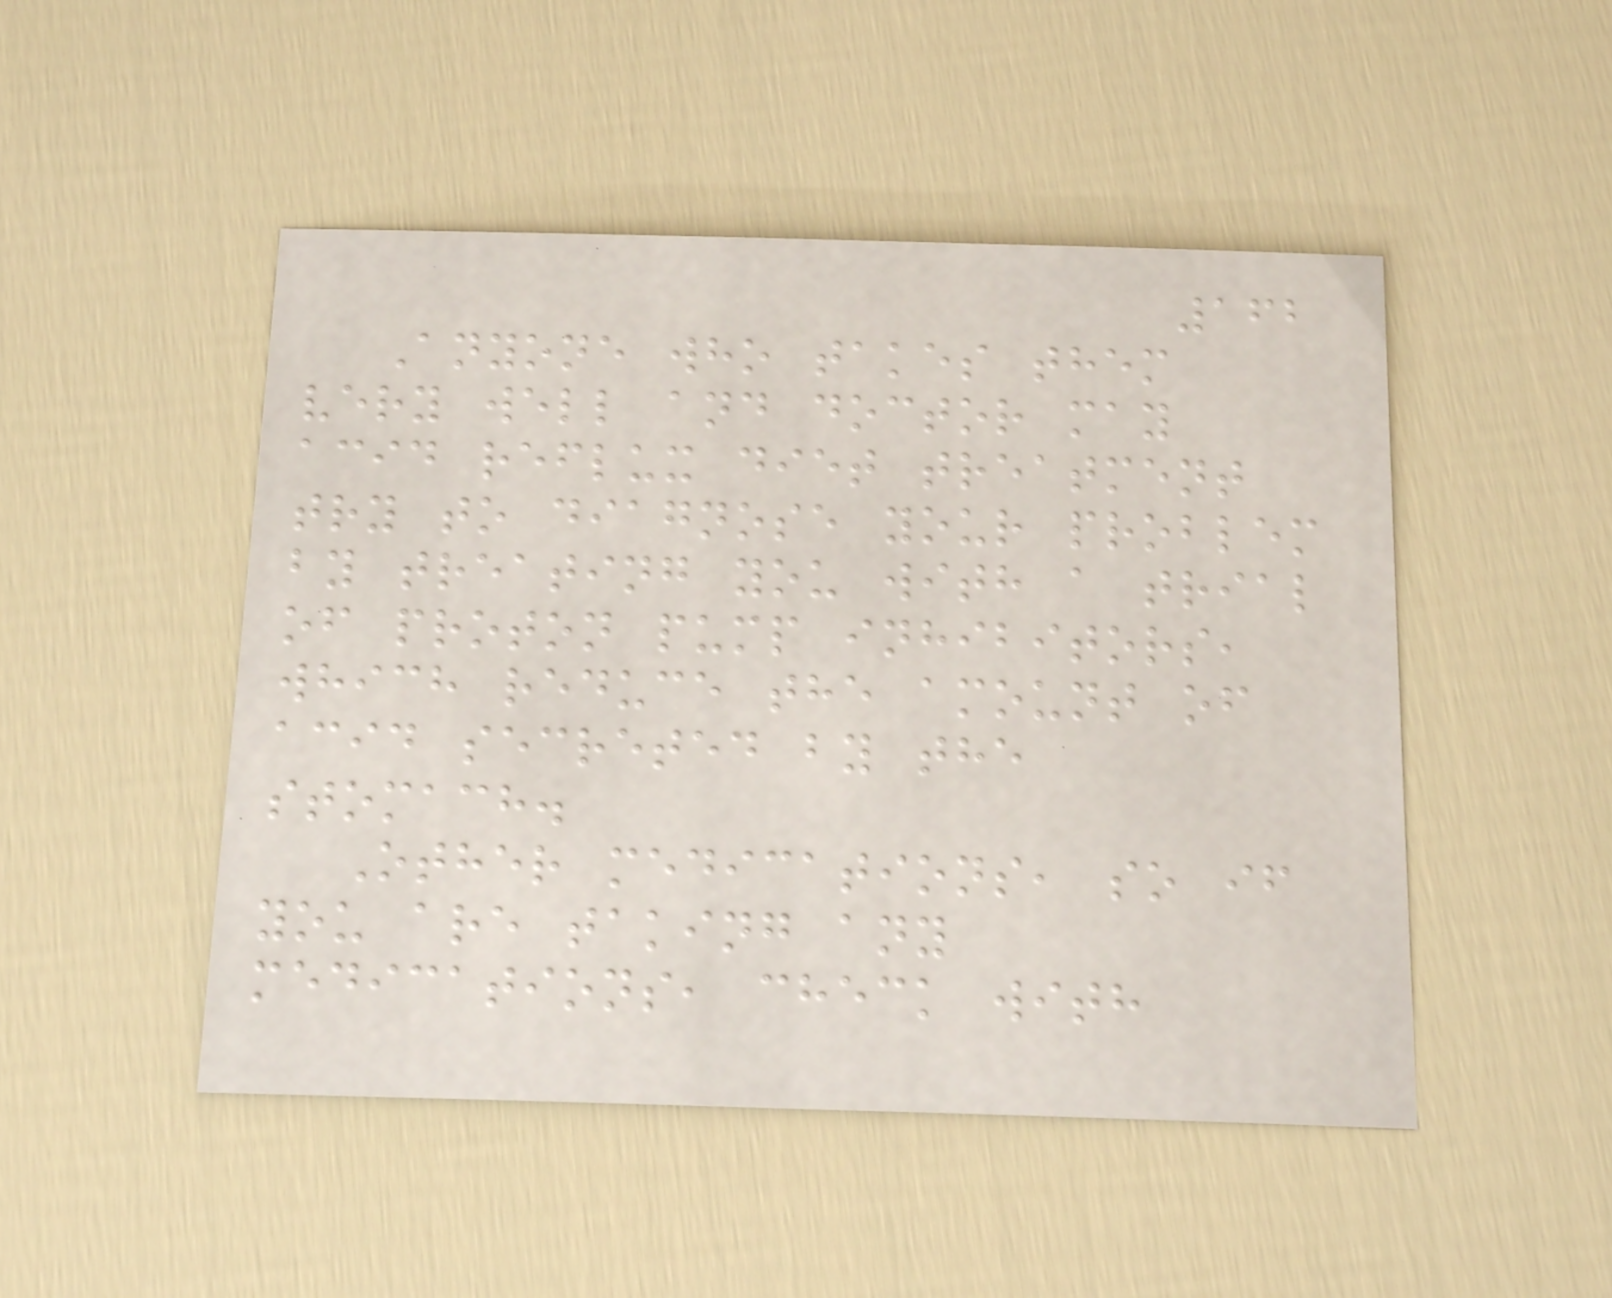162
Anyone who takes them
very well and doctor may
acid reflux diet treatment
try to diagnose your problem
by treating you with a trial
of proton pump inhibitors,
which reduce the amount of
acid secreted by the
stomach.
Other medications, so if
you are taking any
medications, check with
